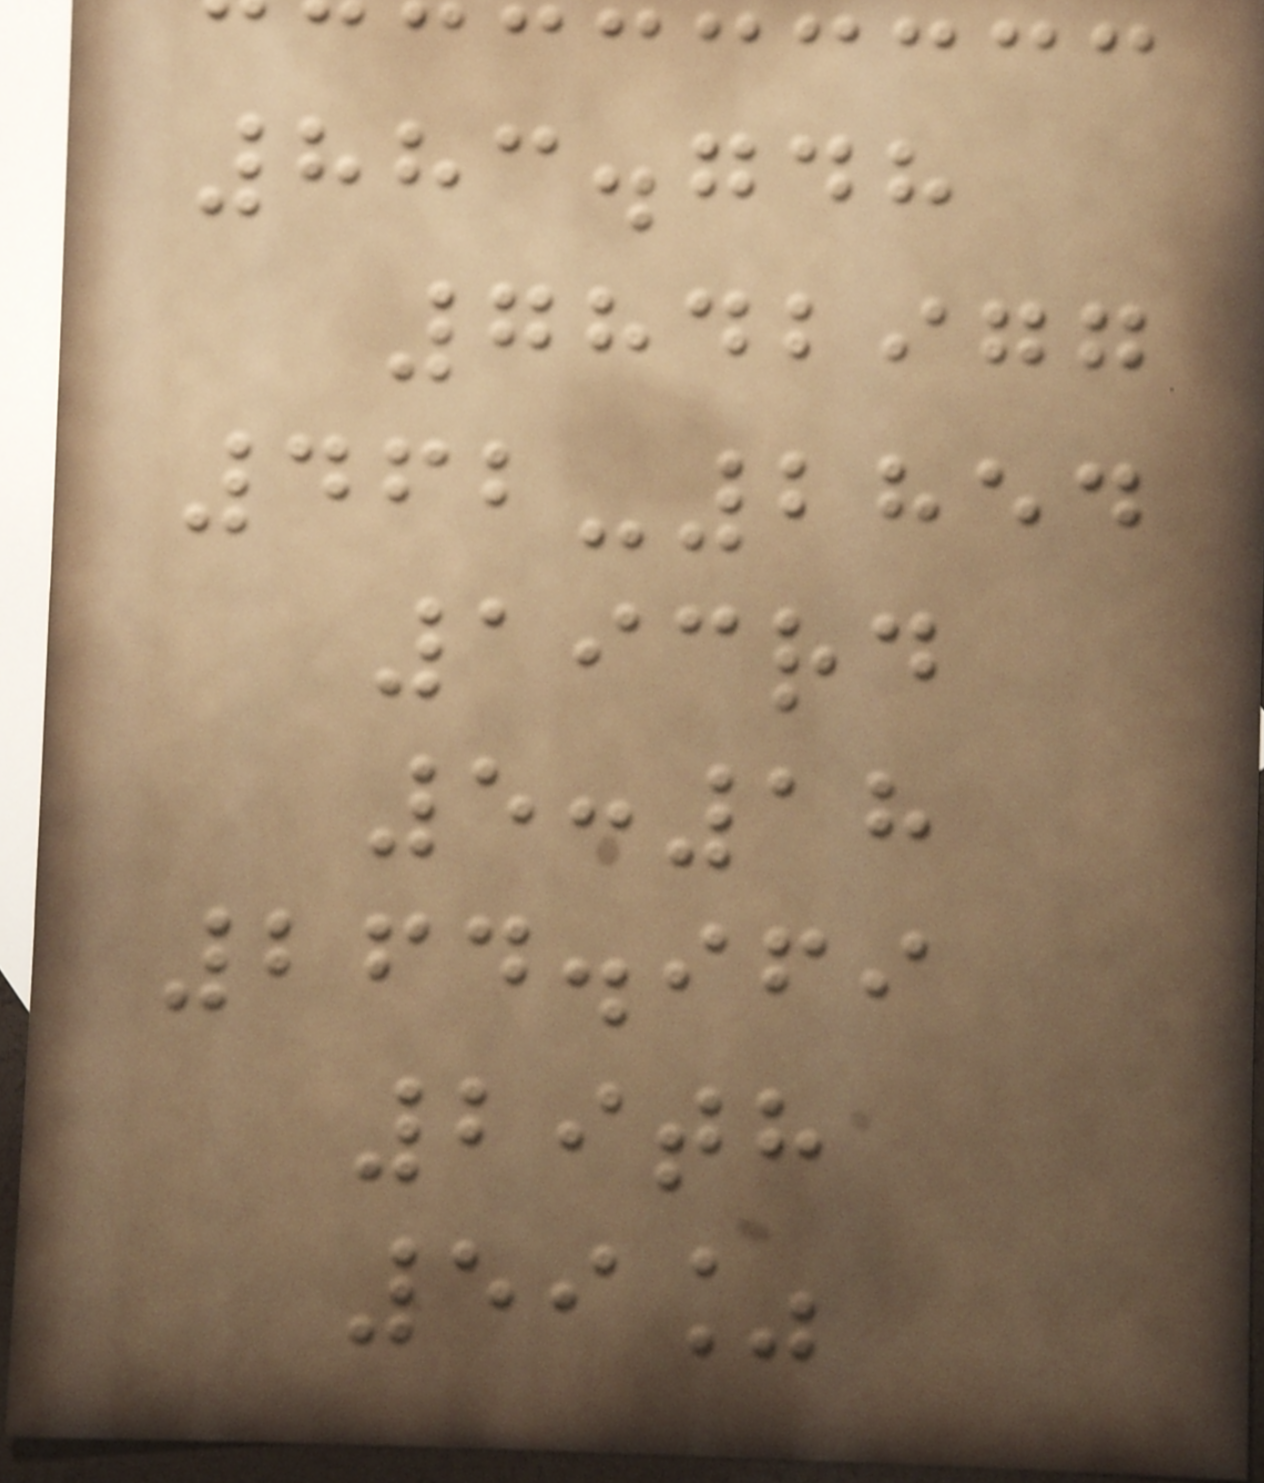883.748
7842977
462-2854
193rd
5:18
264.969
29th
59%
